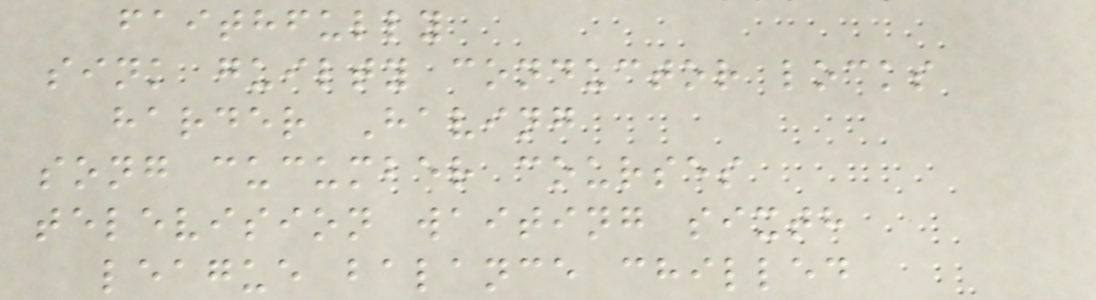faithfully
sink guilty conductor locks
harder Having
song cucumber courses
television waiting sixth
league balance chilled
